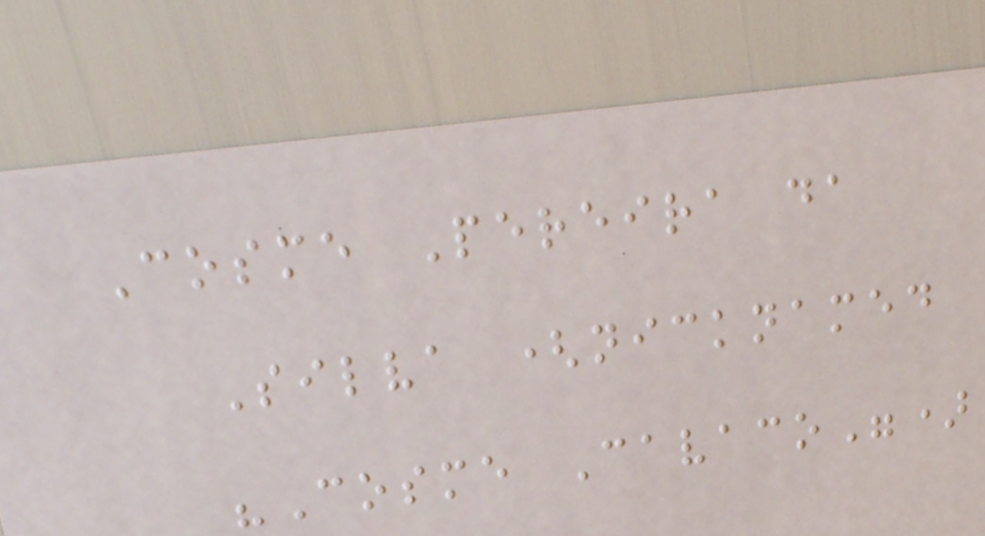Cosme Pereira da
Silva (nicknamed
"Cosme Cavaco")
